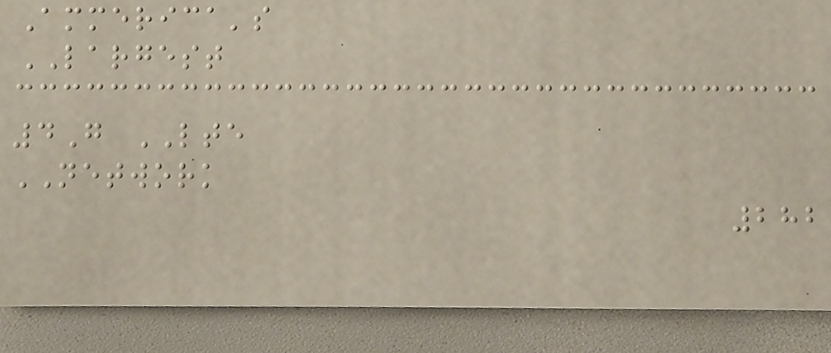Ammerica's
LARGEST
4G LTE
NETWORK
282
